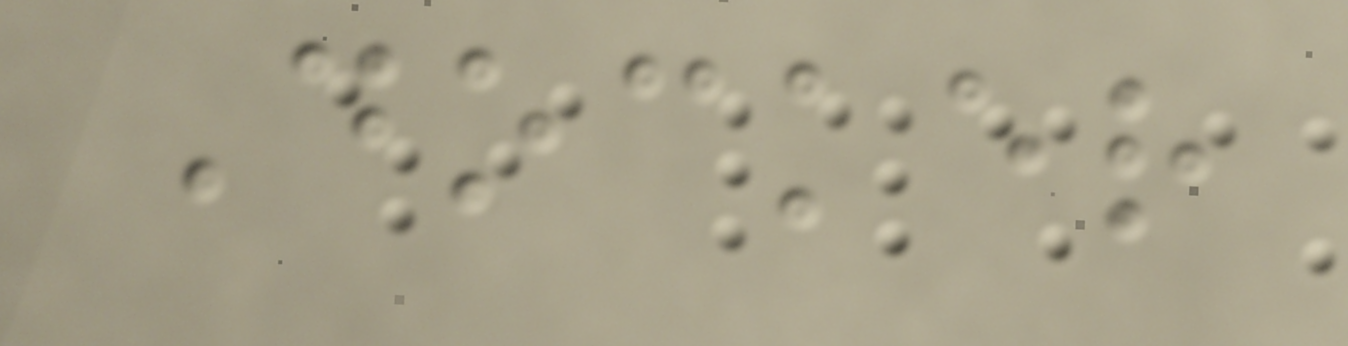Docker
